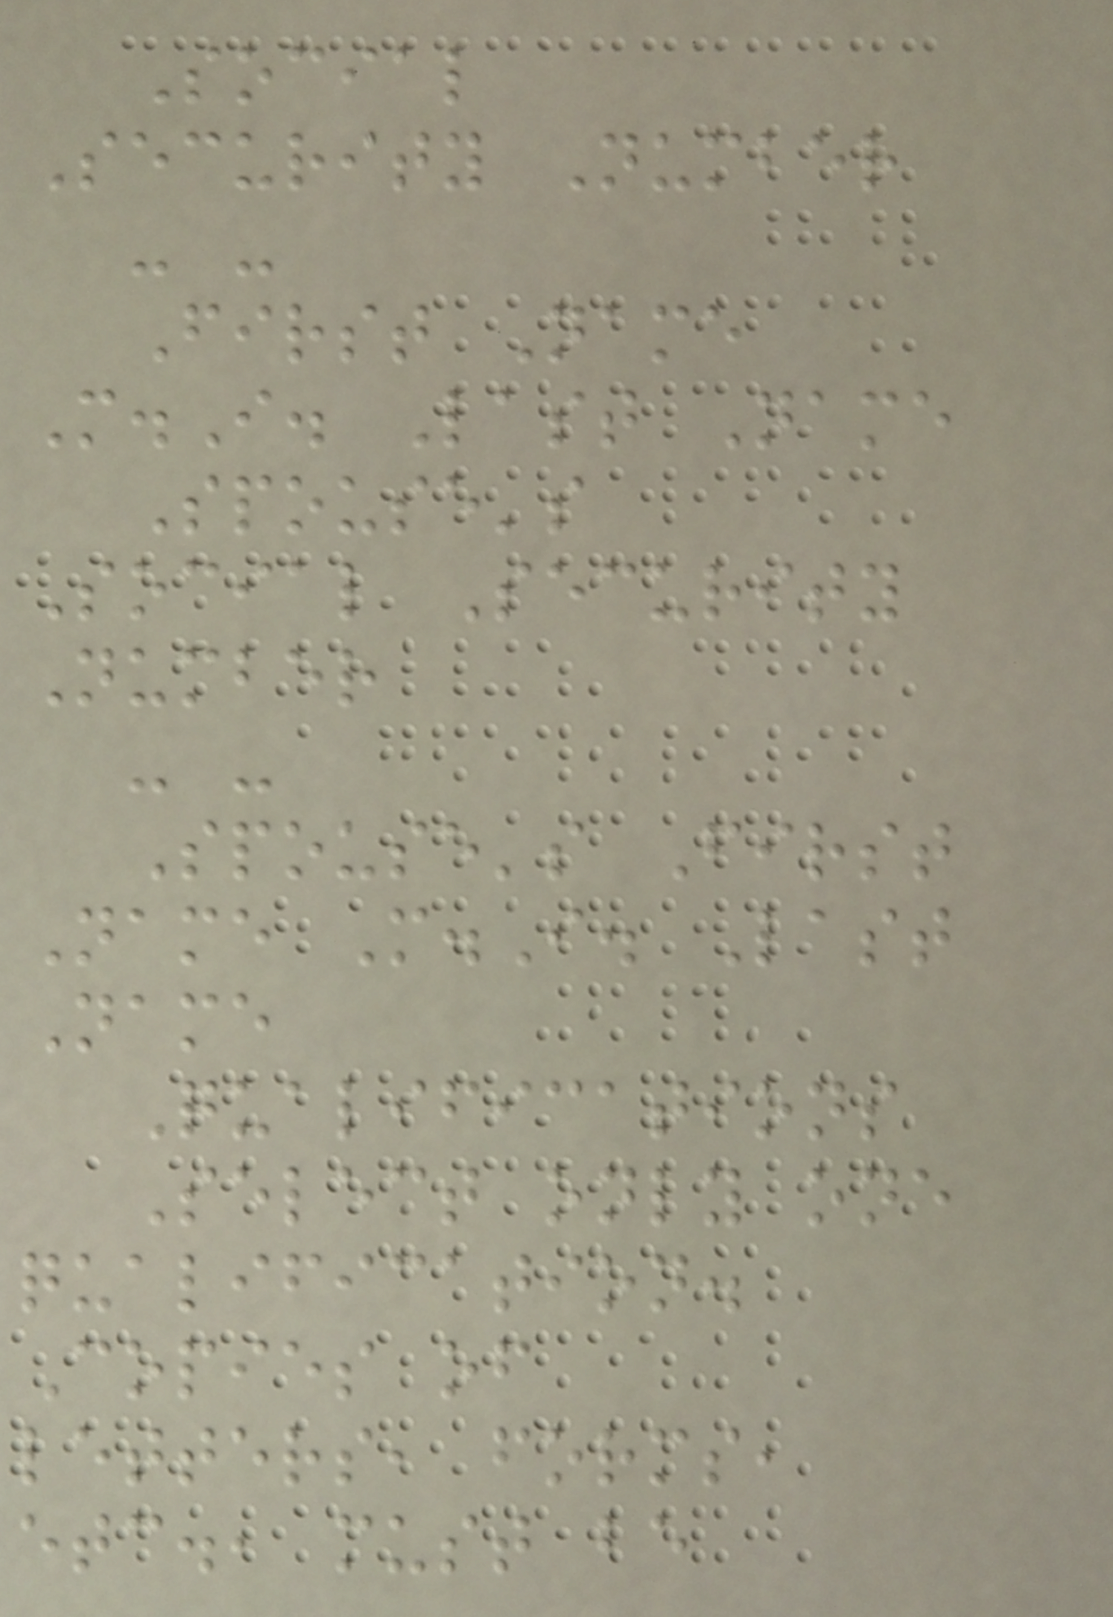Social
Security Number
- -
First Name
M.I. Last Name
Spouse's
Social Security
Number
- -
Spouse's First
Name M.I. Last
Name
Qualifications
Select only one
qualification.
Copies of
letters, forms,
etc., must be
